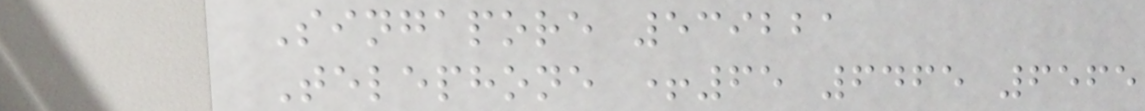Singapore 539221
Telephone +65 6465 6565
